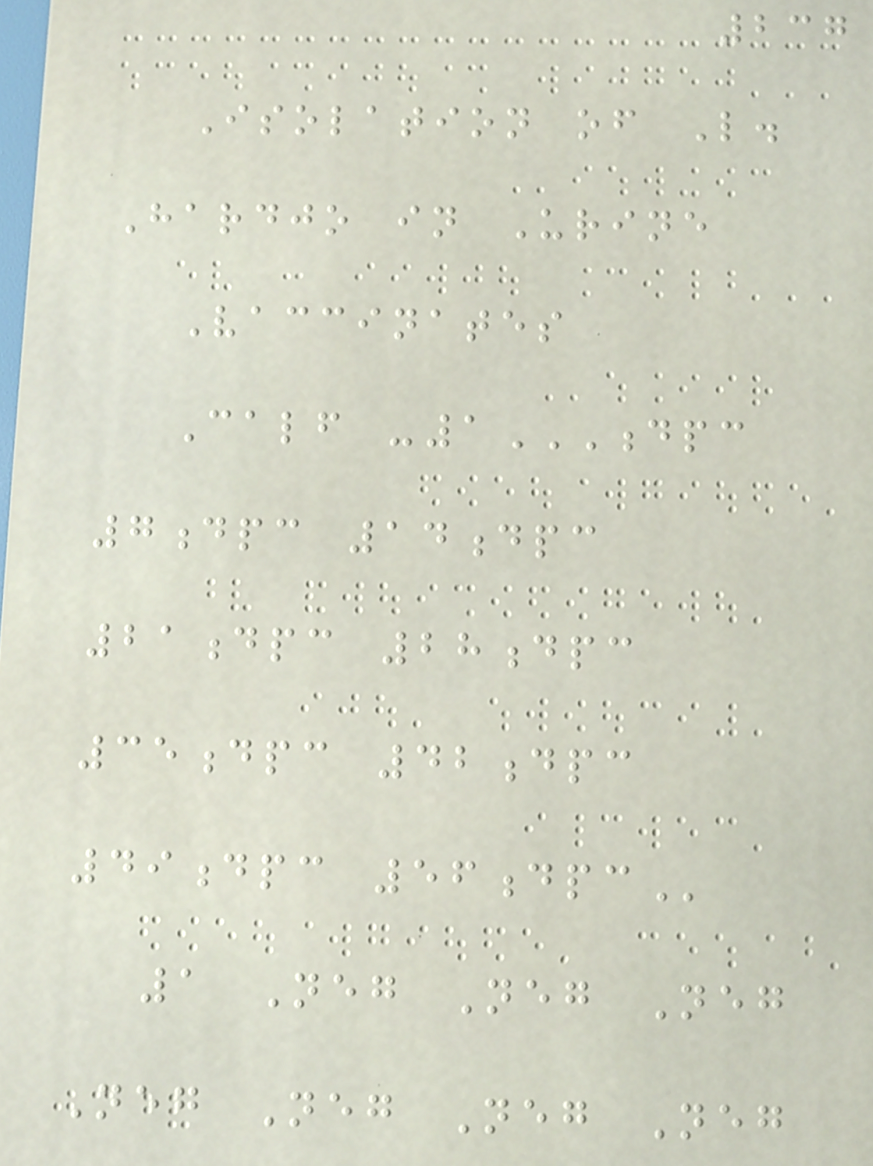237
Isolation of L.
Hardjo in Urine
Vaccinates
Calf -1DPC
7DPC 14DPC
21DPC 28DPC
35DPC 42DPC
49DPC 56DPC
1 Neg Neg Neg
Neg Neg Neg Neg
